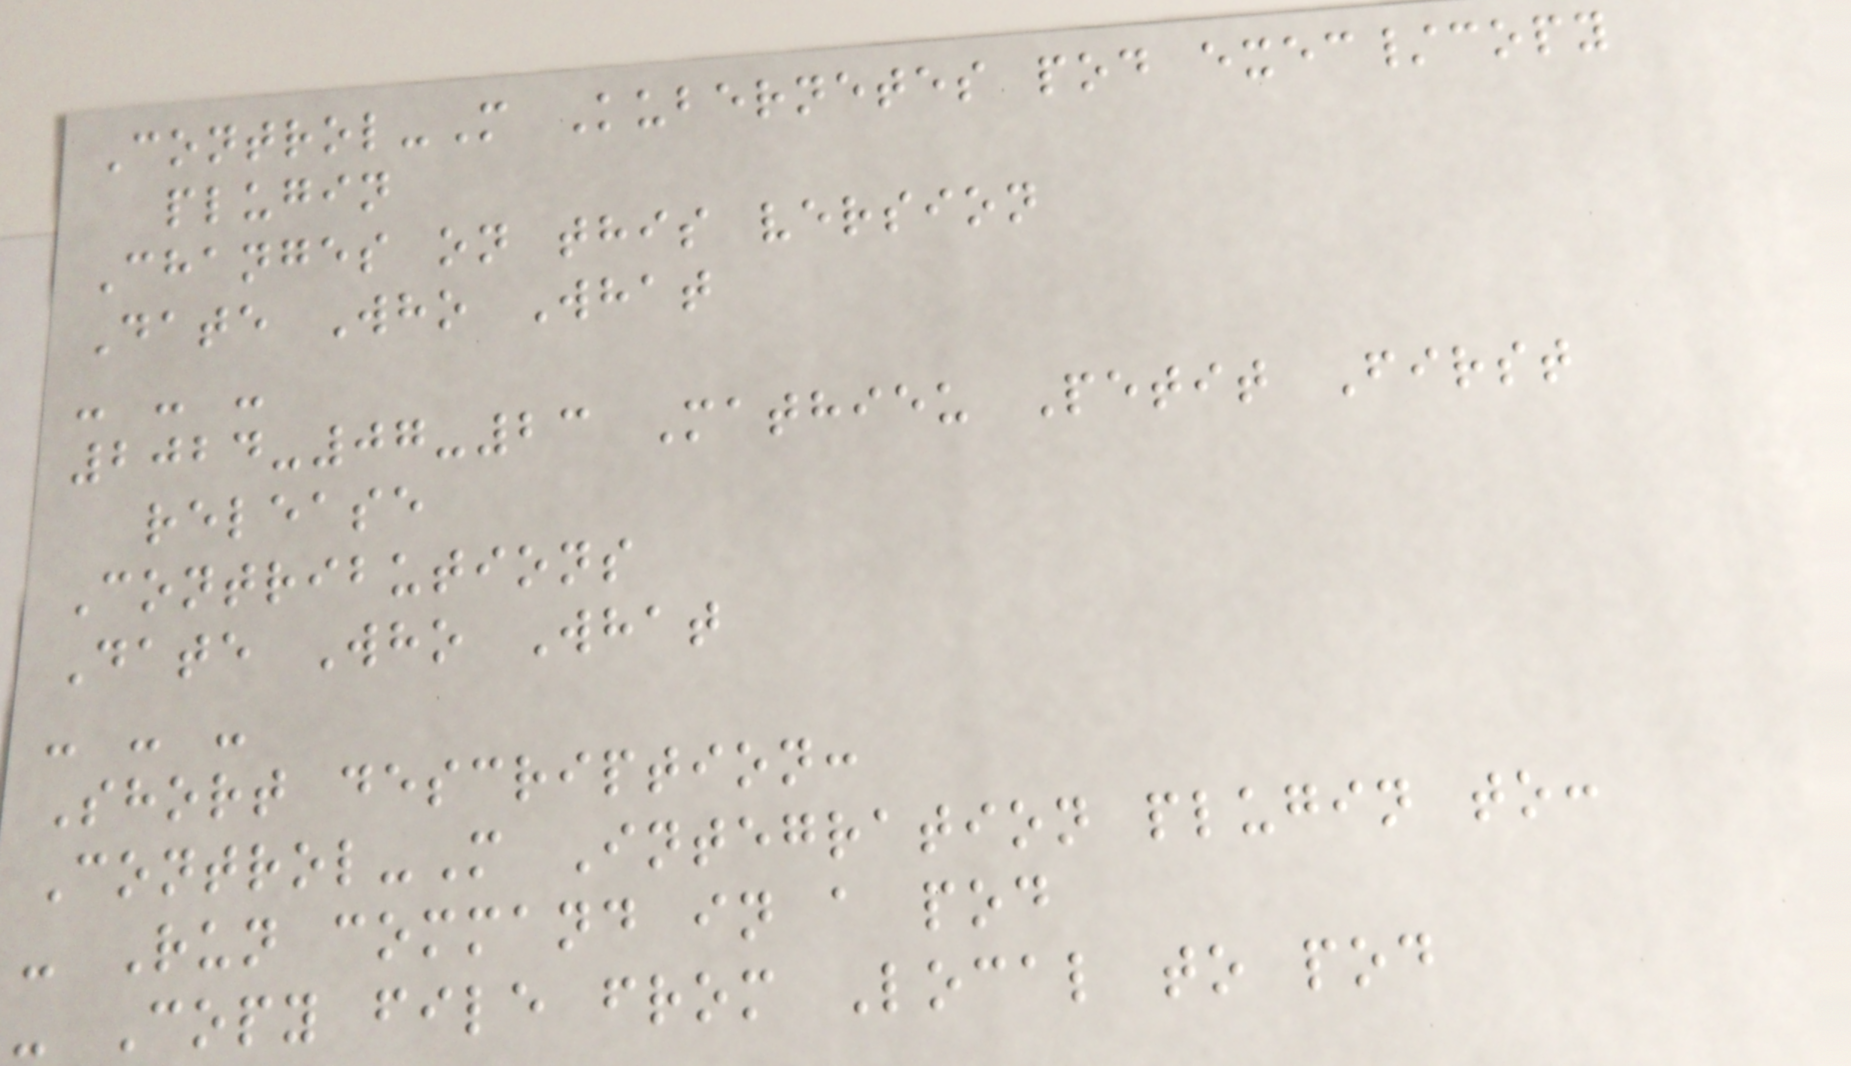Control-M Kubernetes pod exec/copy
plugin
Changes on this version
Date Who What
- - -
2024-07-23 Mathieu Petit First
release
Contributions
Date Who What
- - -
Short description:
Control-M Integration plugin to:
- Run command in a pod
- Copy file from Local to pod
